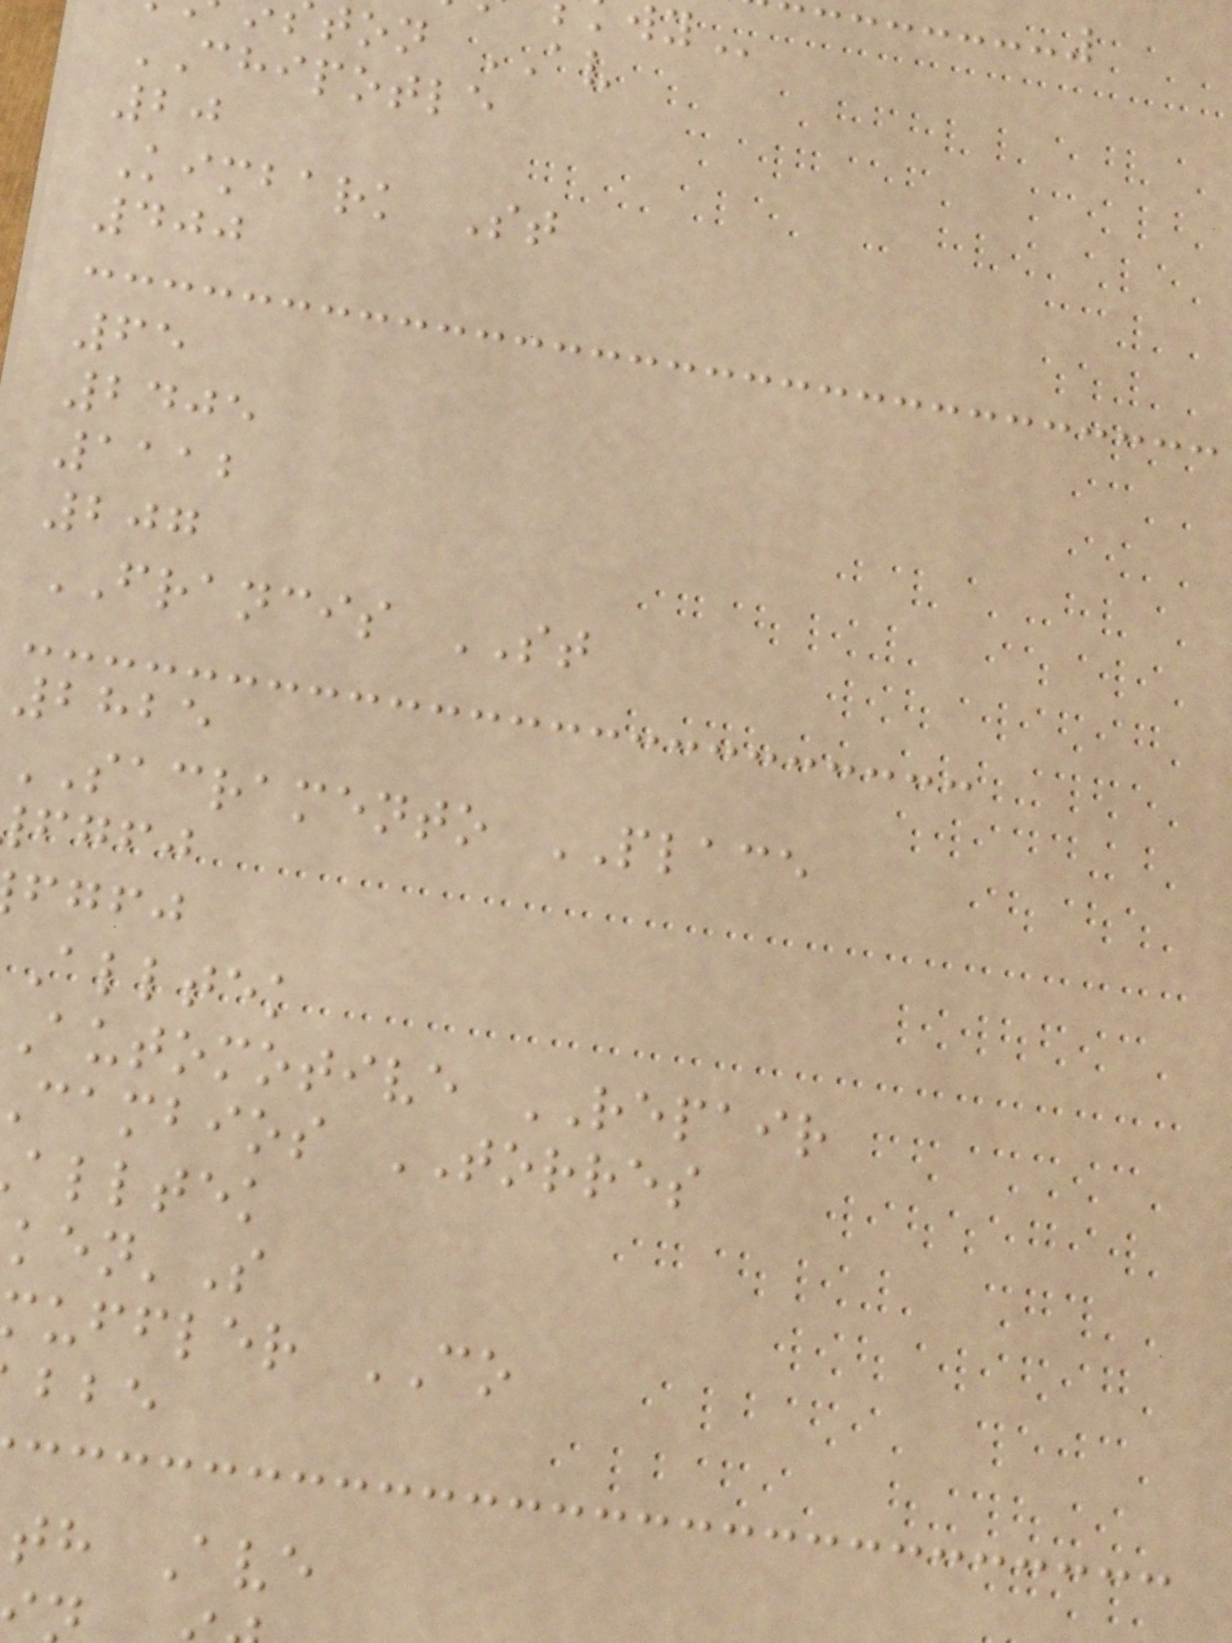ton AV
CHIPOTLE
20
Kimbark St
400
65
2405
1112
207
FRANCIS ST
2825
SACRAMENTO PLACE
fgfj
fgfj
alltek
automotive REPAIR
cambios TORRES
alltek
uffler CO
th Ave
